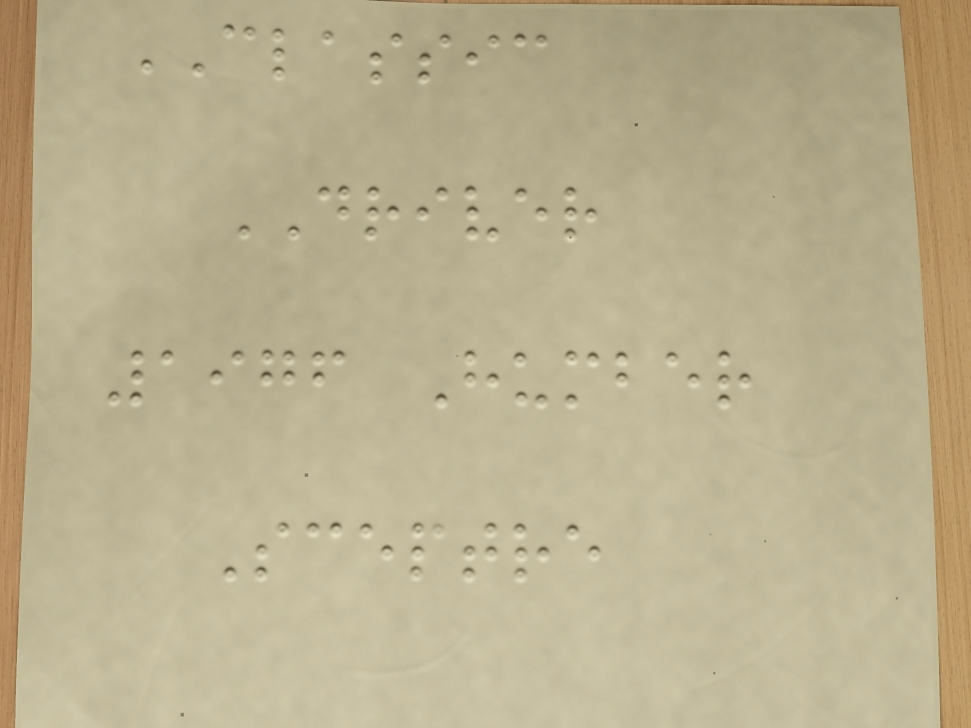CLASSIC
DRIVER
1976 Humber
Sceptre
